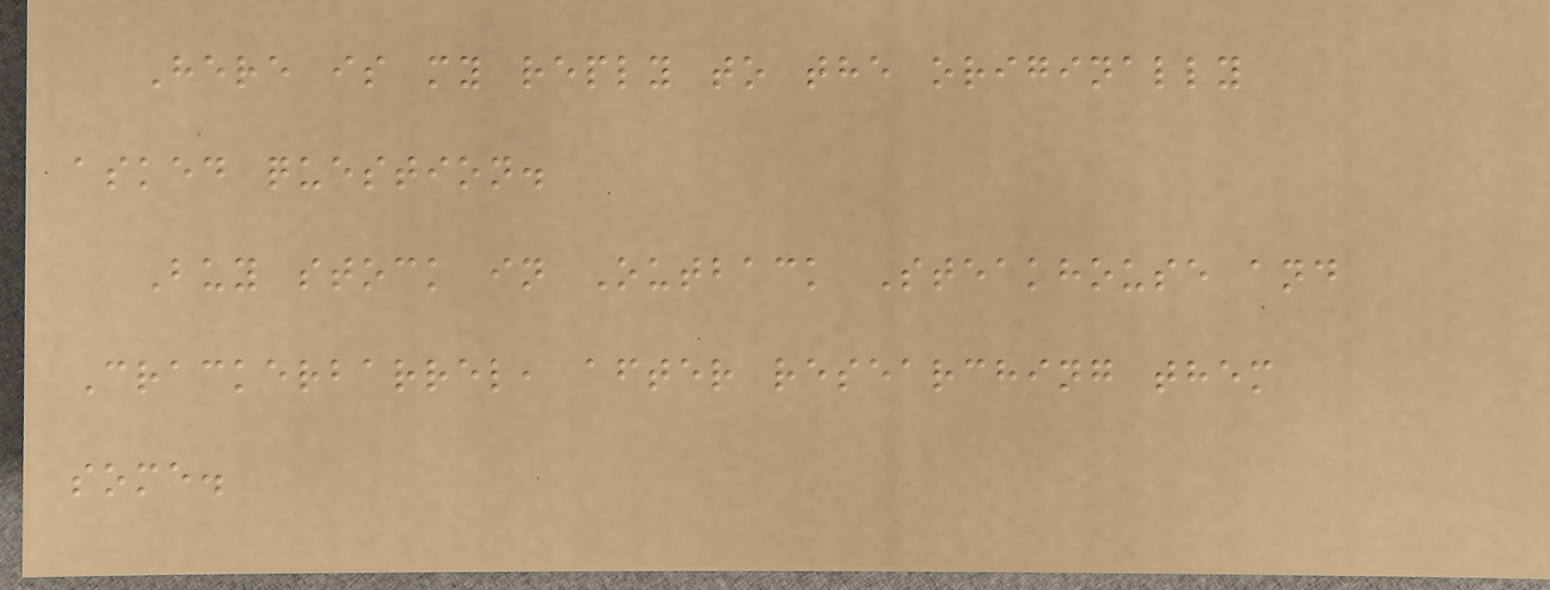Here is my reply to the originally
asked question.
Buy stock in Outback Steakhouse and
Crackerbarrel, after researching them
some.
